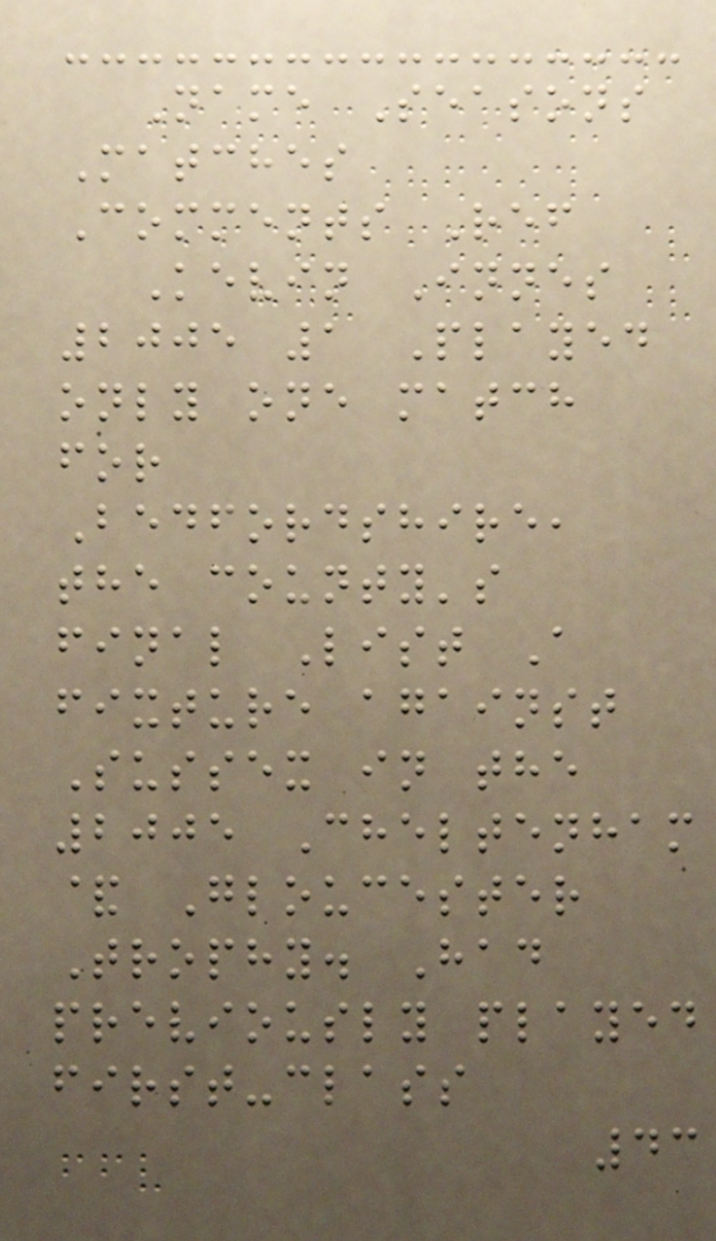Name Seasons
Matches
Comments Ref
Kevin Innes
2005 1 Played
only one match
for
Bedfordshire,
the county's
final List A
fixture against
Sussex in the
2005 Cheltenham
& Gloucester
Trophy. Had
previously played
first-class
43
